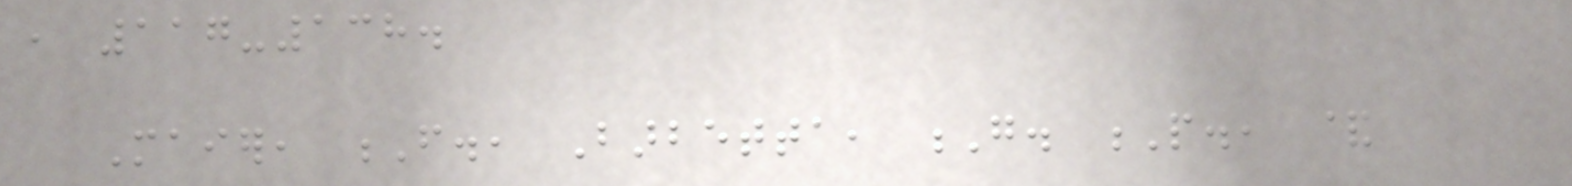, 117-138.
Maier, F., Barbetta, G. P., &
